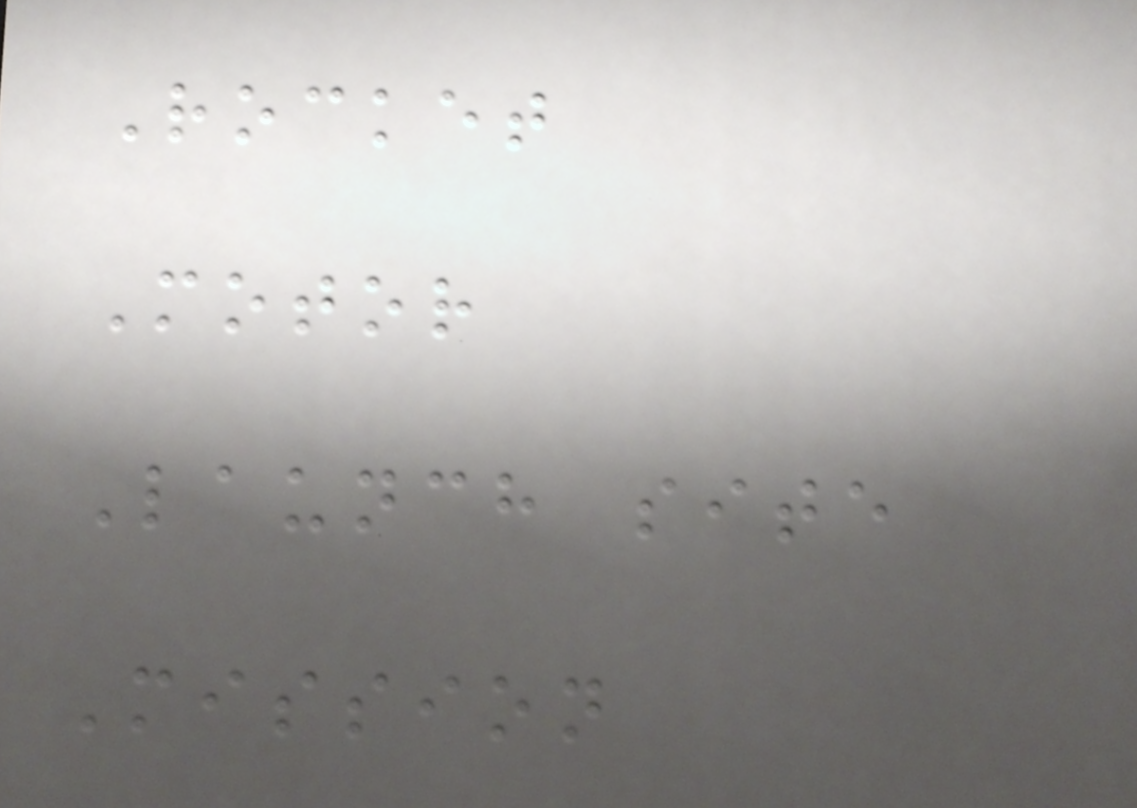Rocket
Motor
Launch site
Mission
